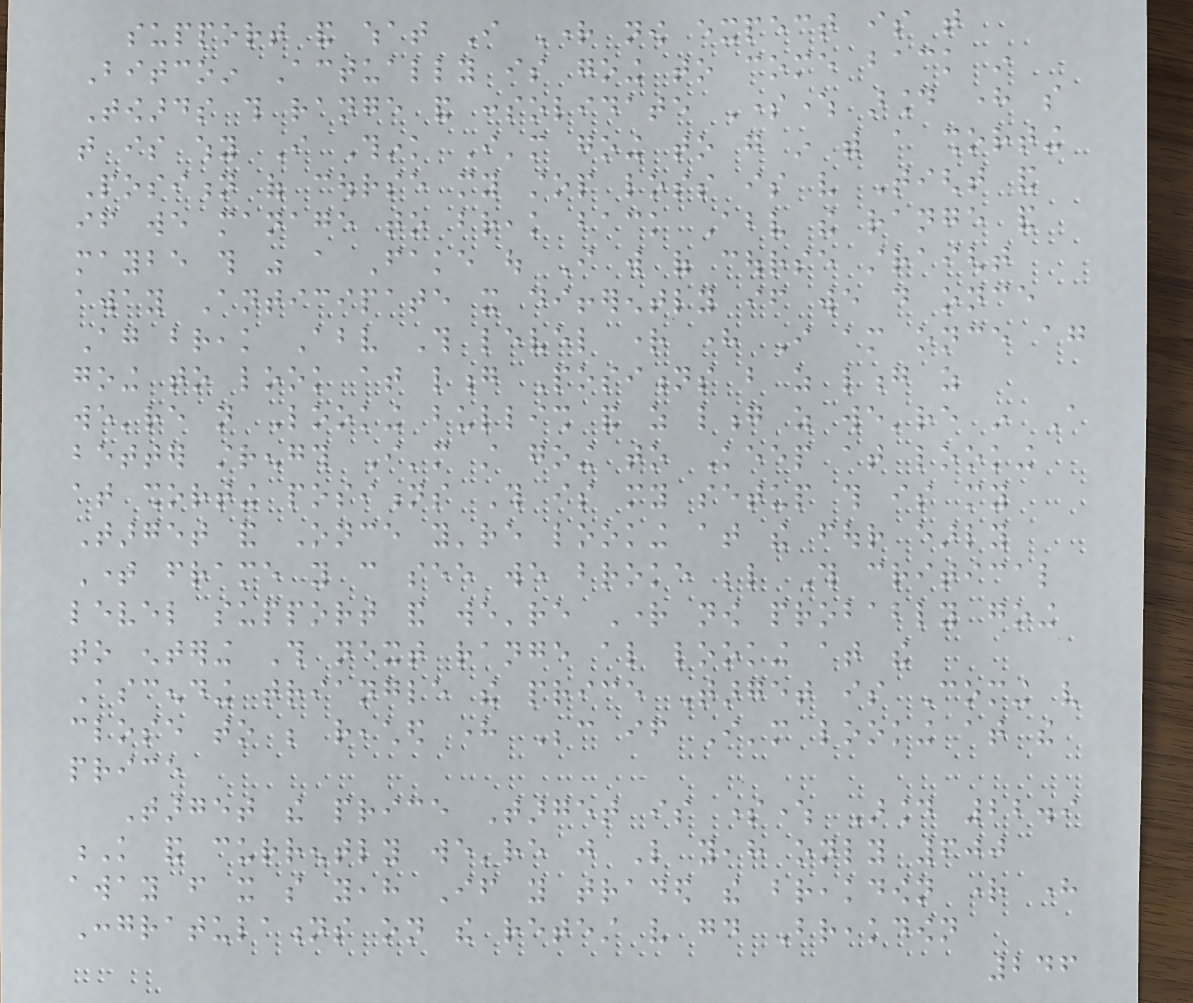support and what I Right now expect is that
Bitcoin Actually is going to come back in
Towards this range and consolidate Somewhere around here so
that is why I Think I'm going to go in with a shorting
Position of course my stop loss is very Tight and
if we manage to break back Above the range and
maybe this was a Fake out I will of course straight
away Anticipate it differently if we do once
Again break Above This level right here I am once again
going to look at long Positions but as long as
we're not Looking bullish and as long as we're in A
better strength I'm still going to Keep at looking
at shorting positions This is my setup this is my
Target and Once you're looking at the four early
Time frame you can see we broke below This critical
level support and we're Right now probably going
to entering This next range also looking at the
Ascending triangle the price Target is Coming very
close to be reached here Because if I'm looking at the
price
Target the price Target is somewhere Around 22.9
K and currently we're just Like yeah only 600
away from it so yeah If you traded the breakdown right here
Congratulations on the retest very good Breakdown
246
